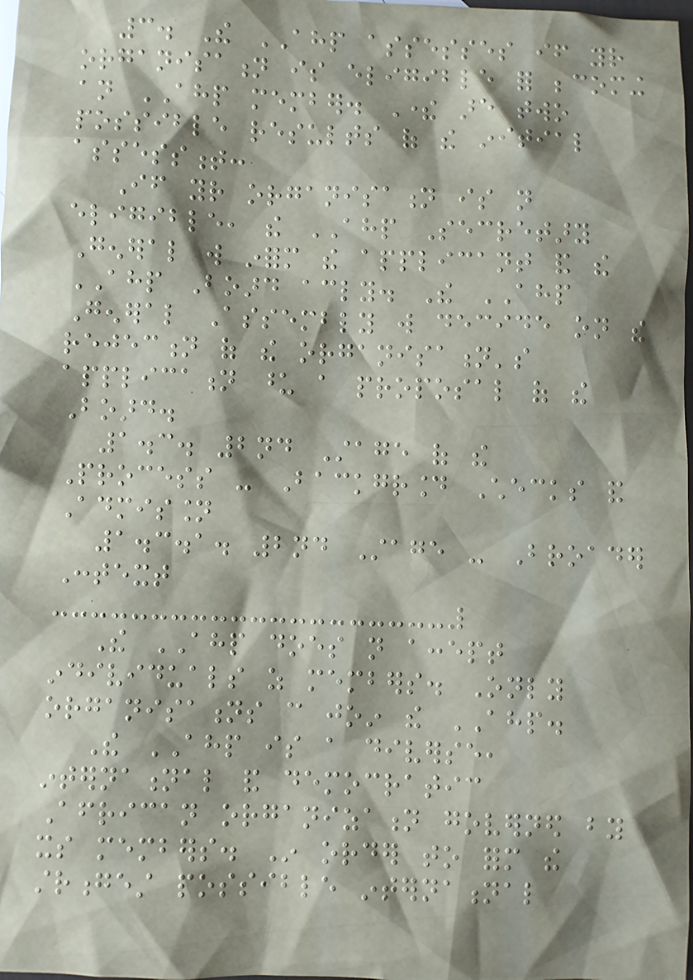3. The AHP assesses if your
organisation is eligible for becoming
an AHP member. There are two
possible results of the initial
assessment:
If your organisation is not
eligible, the AHP Secretary
General will inform the applicant and the
AHP Board accordingly. The AHP
General Assembly will decide on the
rejection of the organisation's
application upon a proposal of the
Board.
1.3. 2nd Stage of the
Process - Background Checks and
Admission
1.3.1. 2nd Stage - Broader
Context
The AHP does not accept
individuals as members. Only
organisations can join the AHP.
The AHP is a diverse,
international and democratic
African organization governed by
its members. In order to form the
strongest possible international
